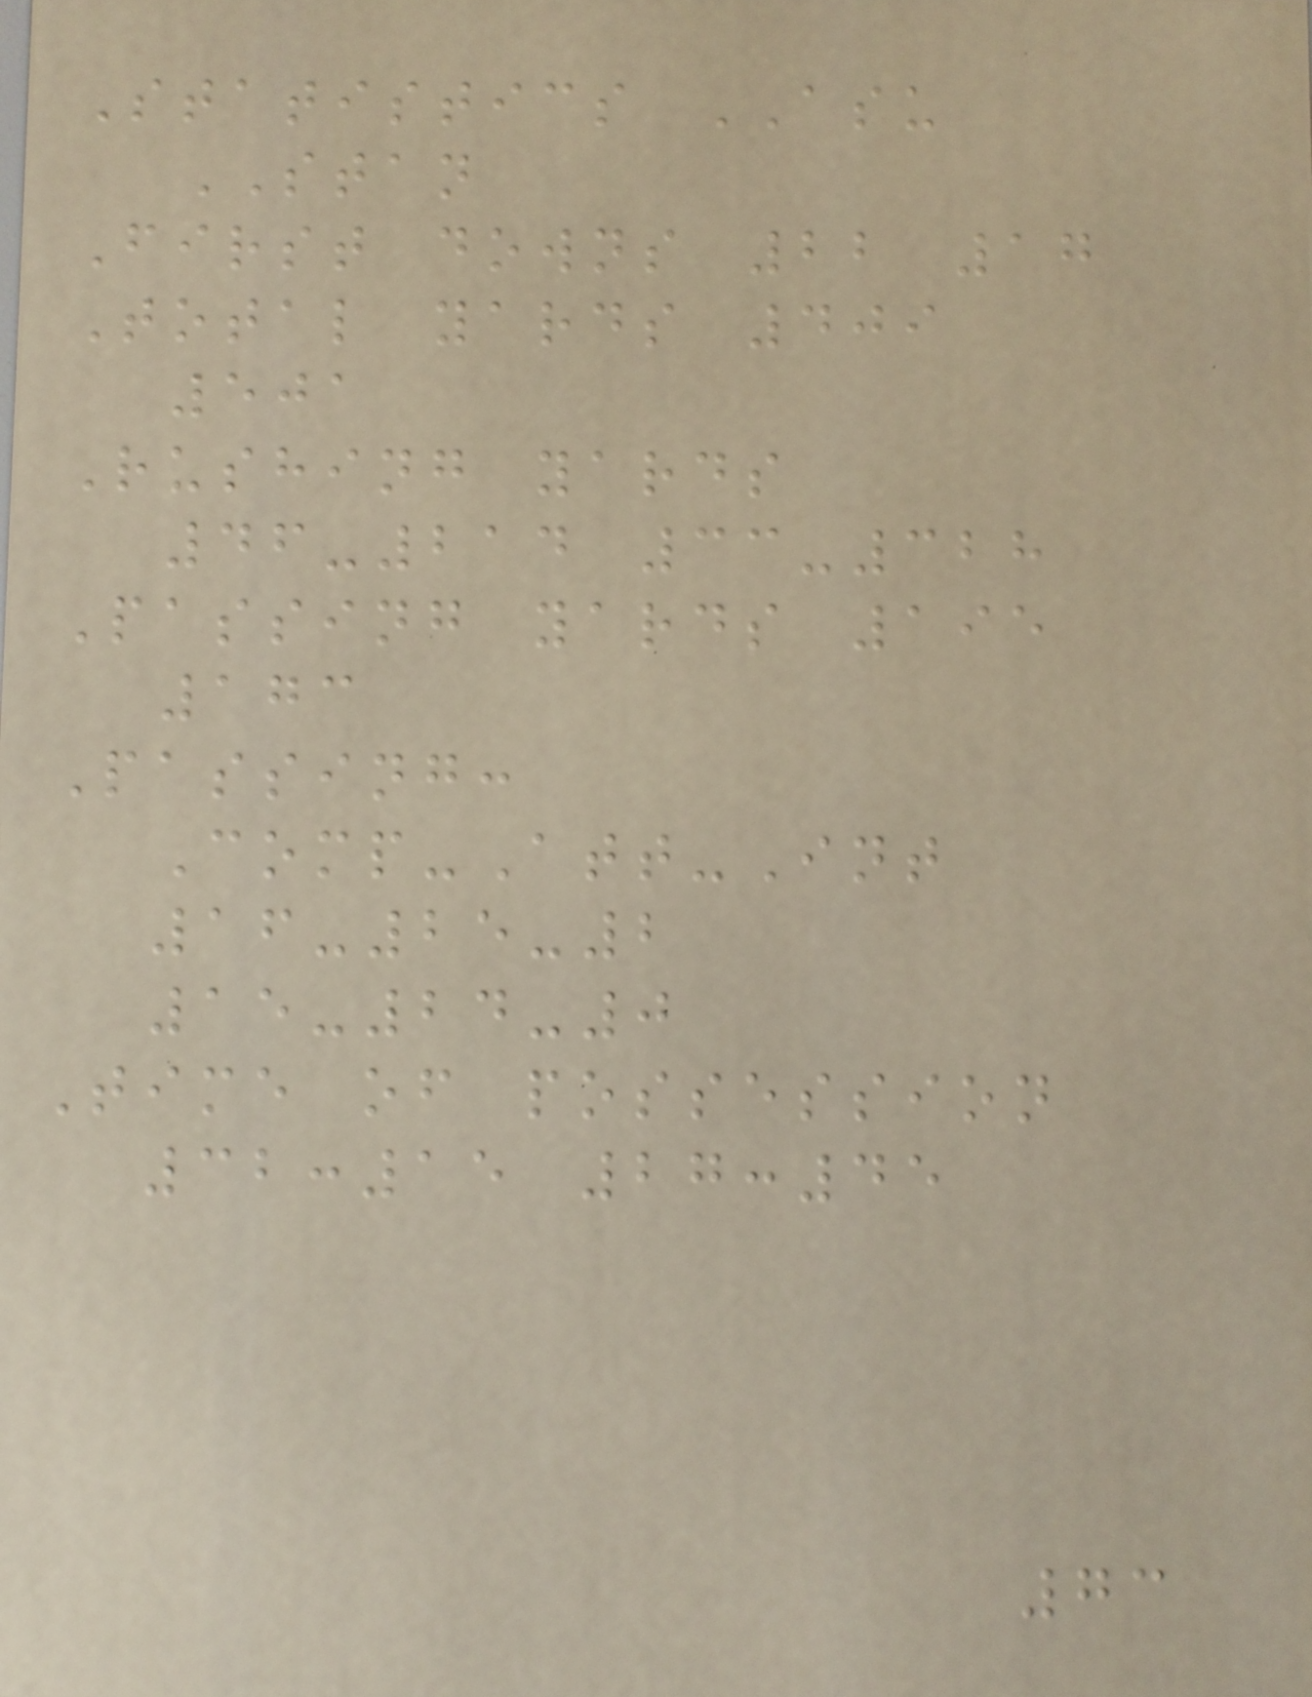Statistics ASU
STAN
First downs 22 17
Total yards 409
501
Rushing yards
46-214 33-328
Passing yards 195
173
Passing:
Comp-Att-Int
16-25-2
15-24-0
Time of possession
32:15 27:45
73
